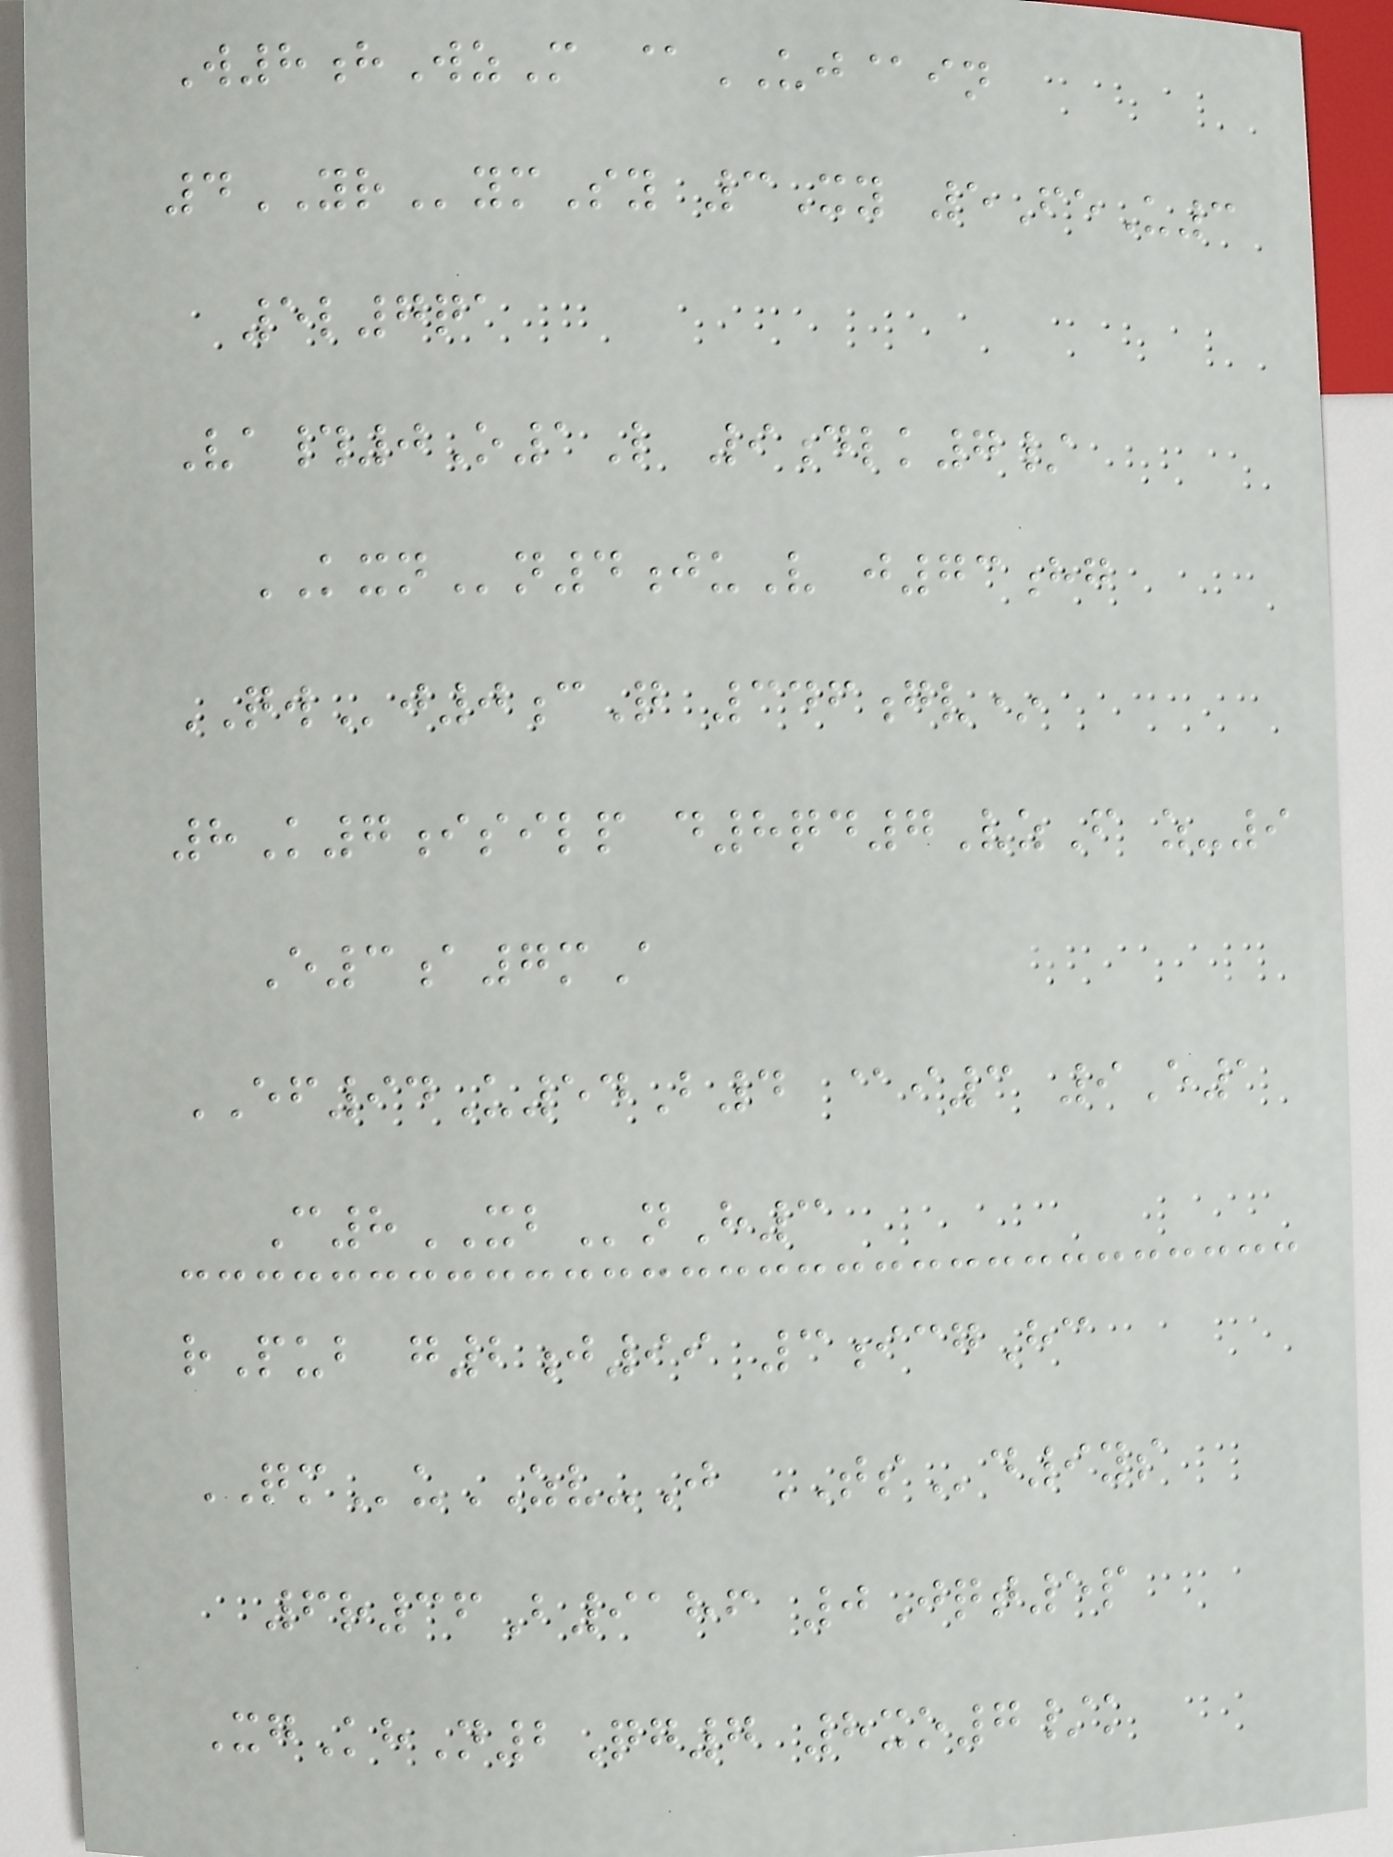W8hWzM @UJ@in
4YRymSy 3Xy 5FeU3
5l7qa
Va#0O1L 9dlk7/
KXNn4juV j73hg
QWj0cQ 346gv*
8K7isilp d8qd7VzF z-9
E3a7mA
EF94U54B4 @i3 9E1
C8XBnH3
rPub g2j99 3icgHc
QMuZV-J TSd9ys
6r36B9186 0Jqt5p
XgKhN2Qg7 8xo7/k
